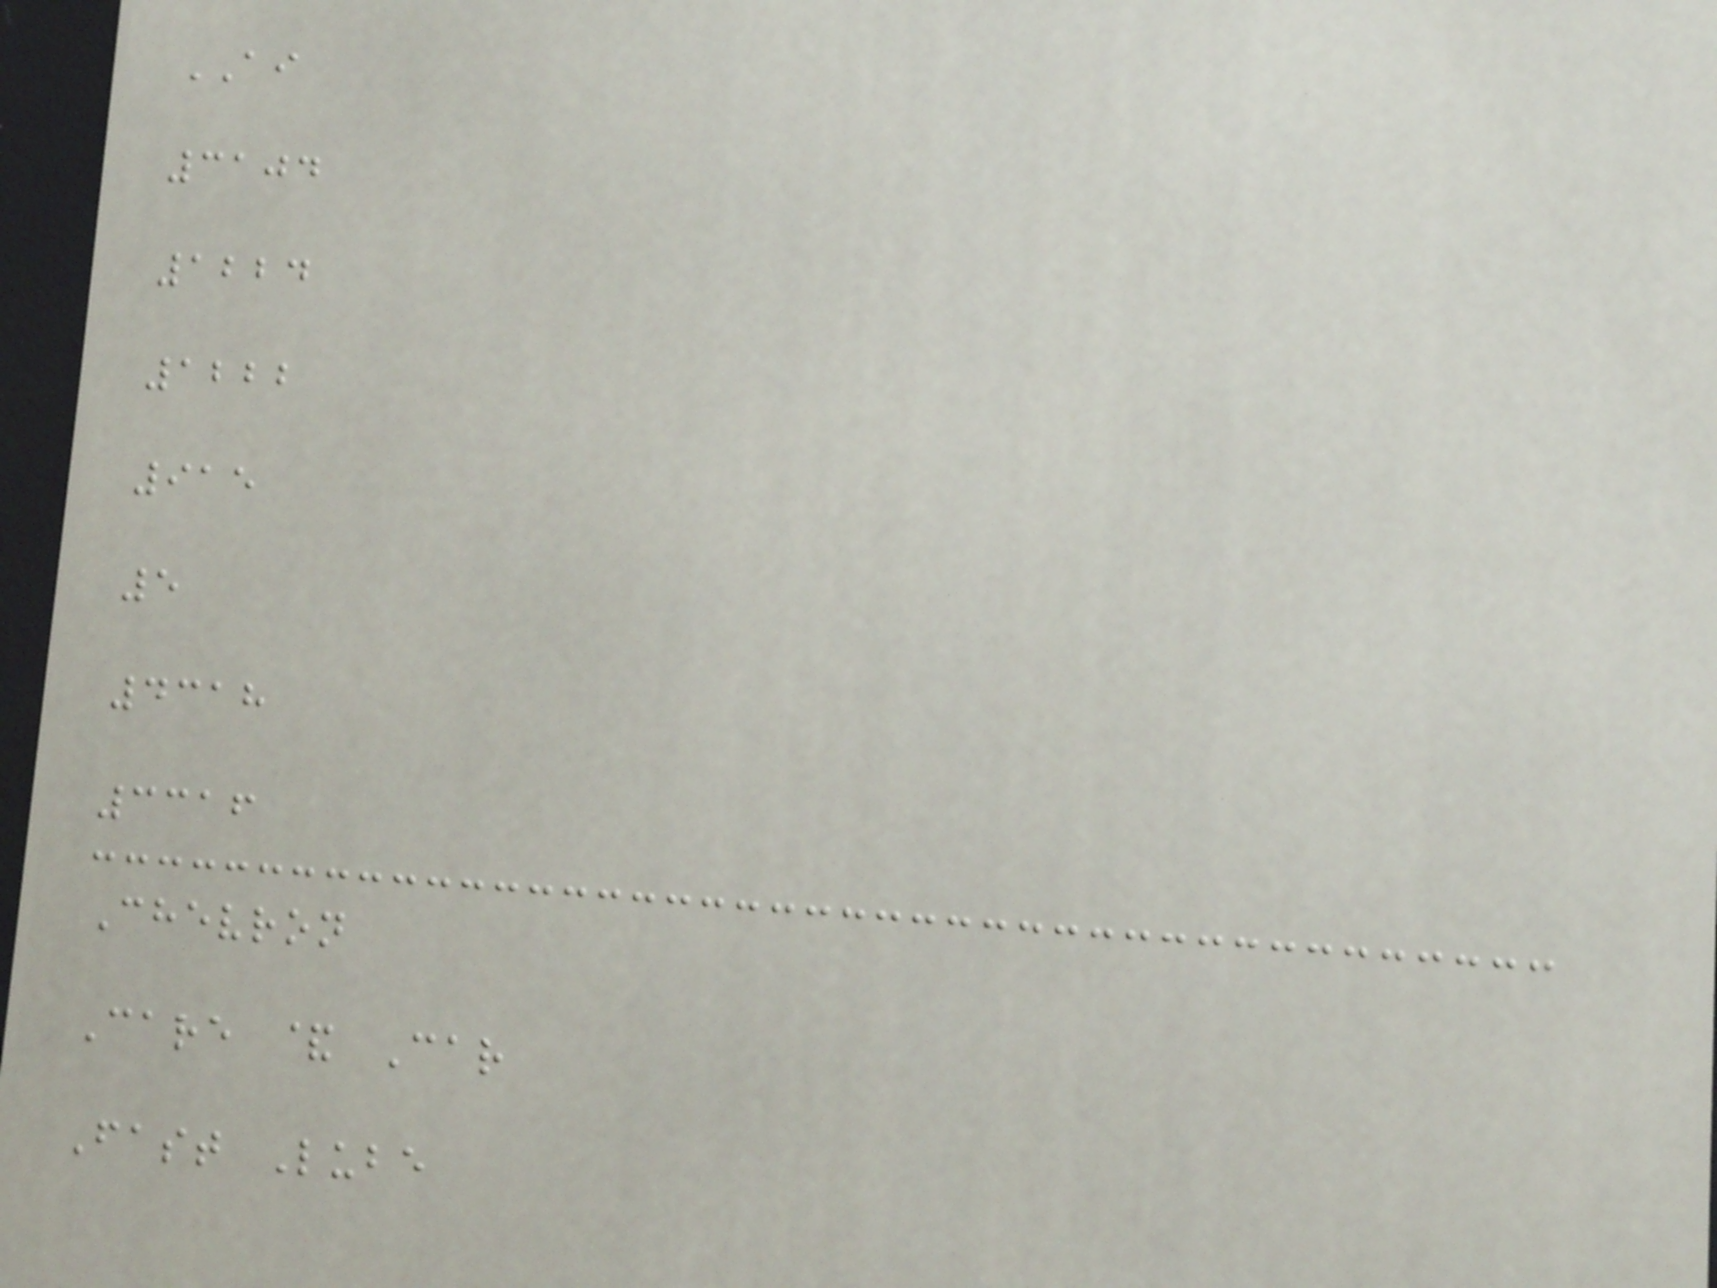AI
3104
1224
1222
915
5
4318
3316
Chevron
Care & Car
Fast Lube
